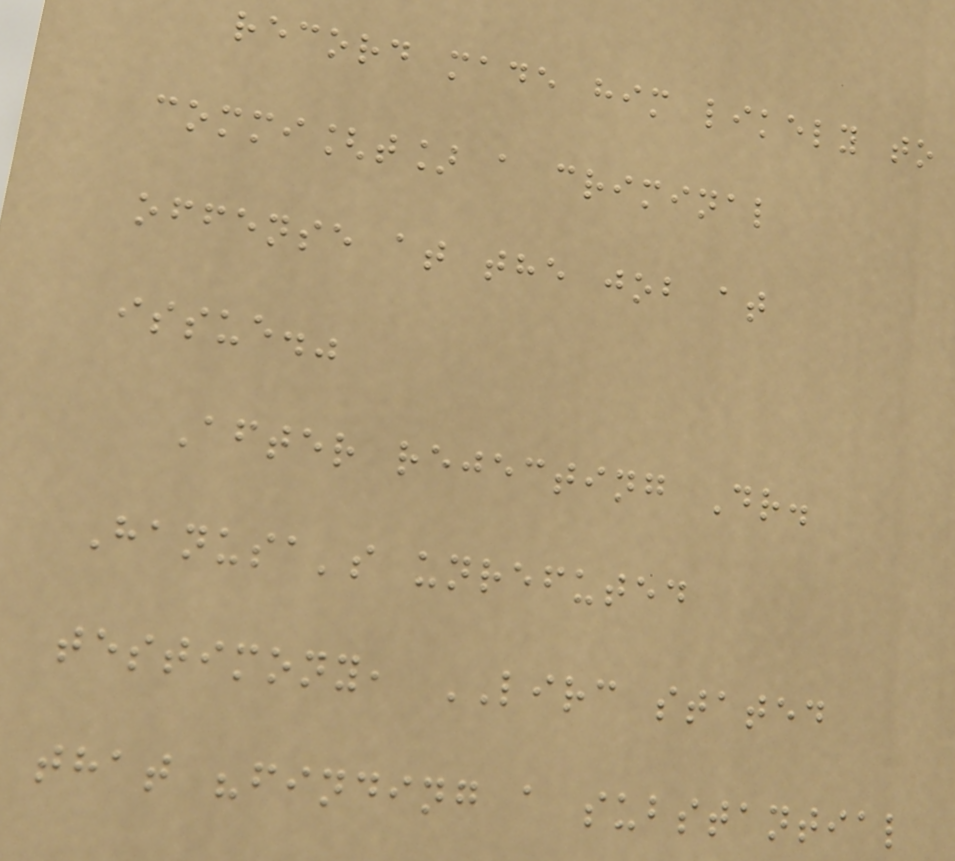record made him likely to
commi[t] a criminal
offense at the job at
issue."
After rejecting Dr.
Hanusa's unrefuted
testimony, LIRC stated
that "finding a substantial
